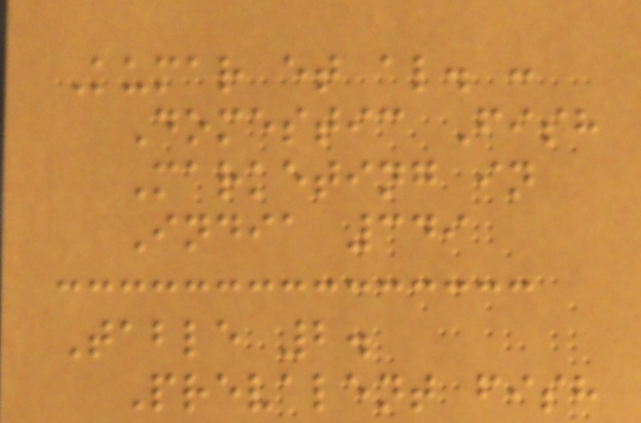Kumar et al. :
Domestic Fish
Marketing in
India 349
Table 2.
Prevalent fish
